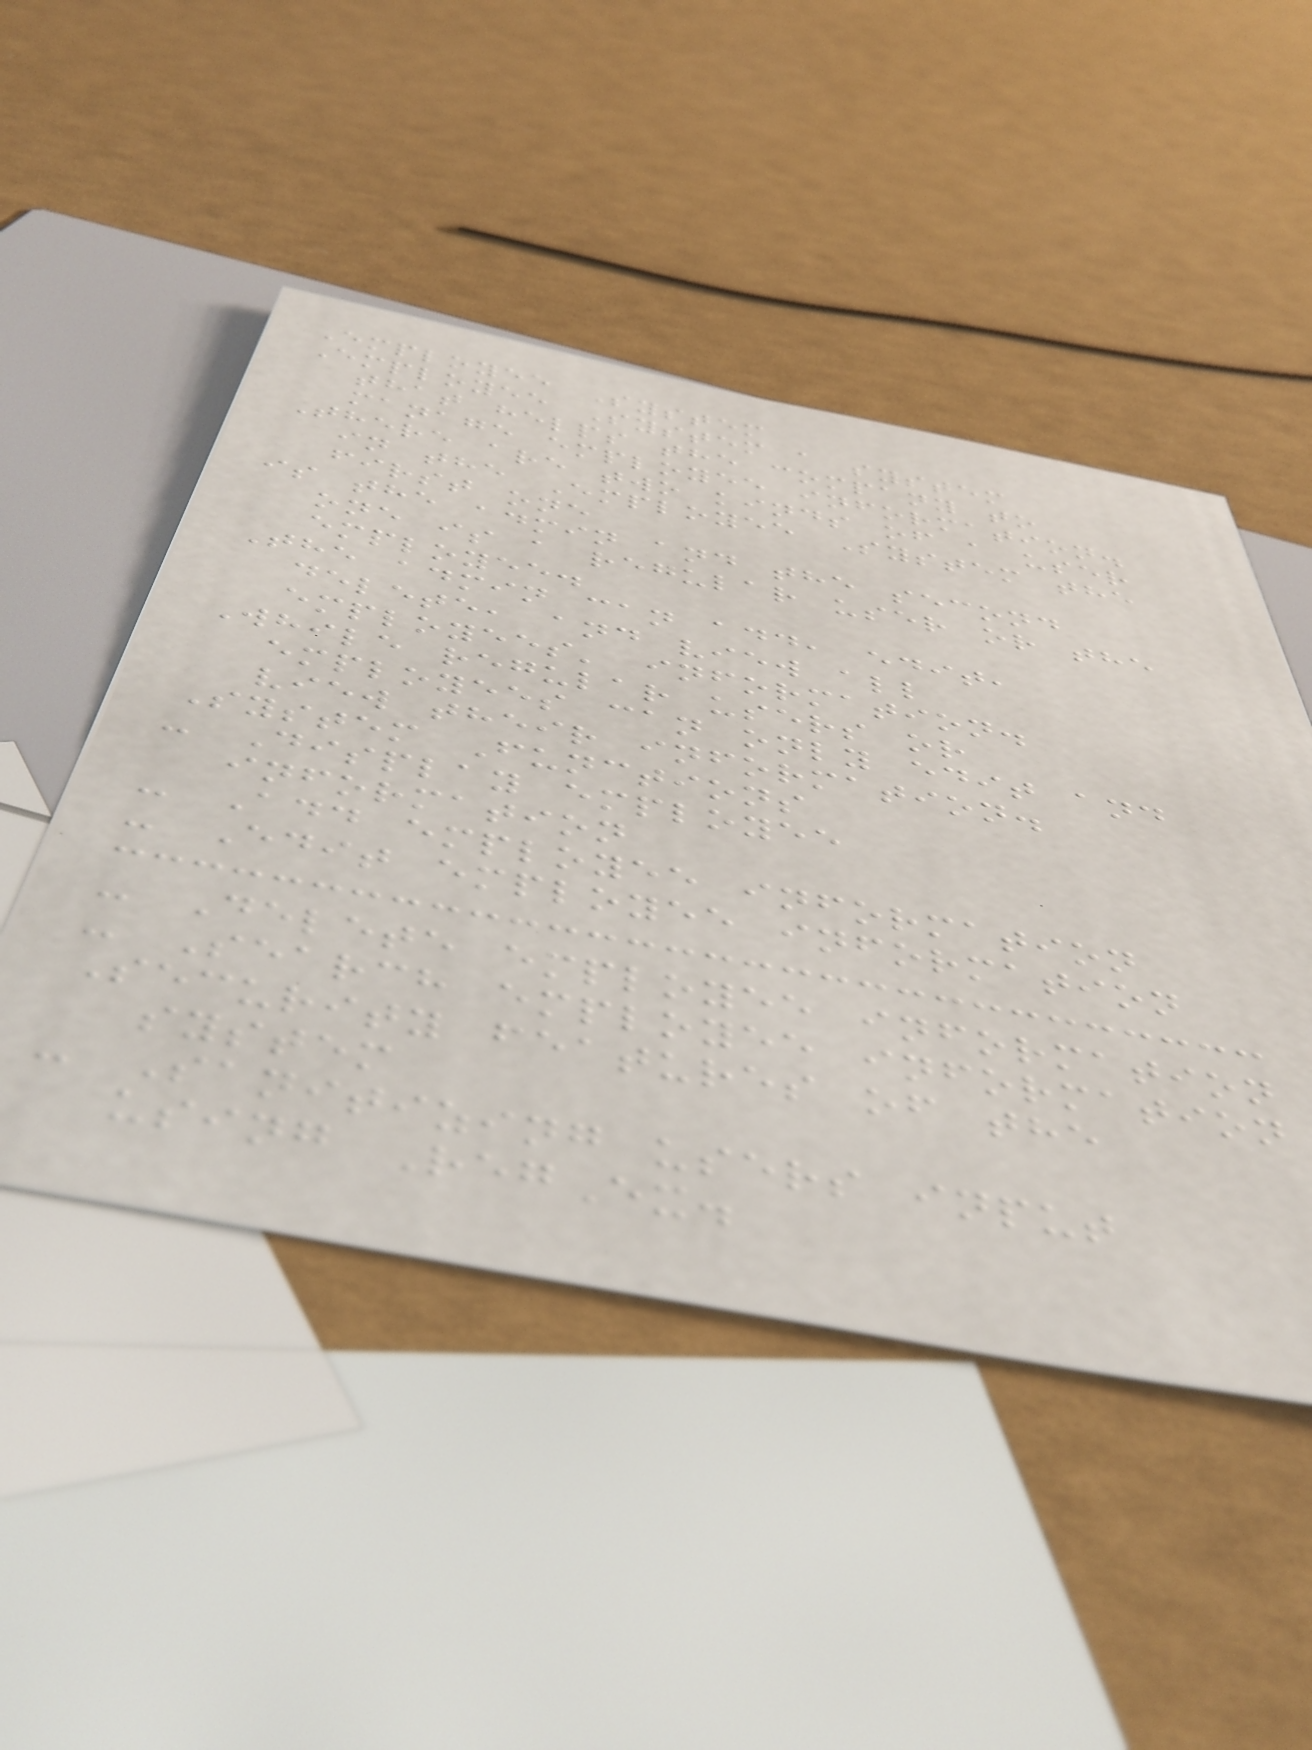Employee System
Employee System a system
that helps the company to
manage employee information.
There are two kinds of a user
in the Employee System the
first one
is the admin and the second
one is a regular user or the
employee.
The admin can add, edit,
delete, and view all
employees' information.
While regular users or
employees can only edit and
view their information.
System Functions
- Display employee
information
- Add employee information
- Edit employee information
- Delete employee information
- Search employee information
Security features of the
system
- Sanitizing users input
using RegEx.
